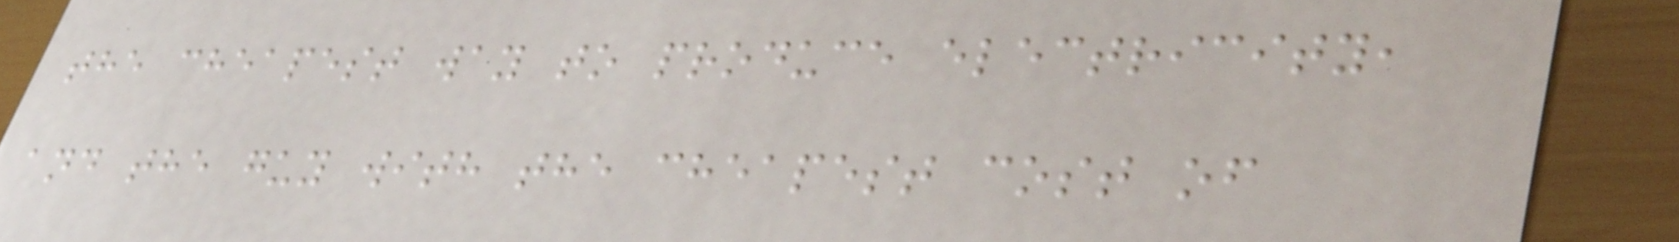the cheapest way to produce electricity,
and the guy with the cheapest cost of
